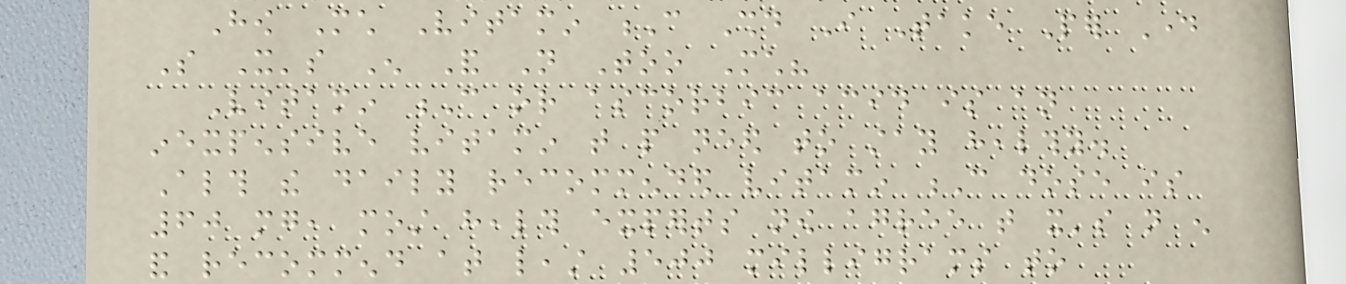How Much Vitamin C Should I Take Per Day
So It's Enough And Not Too Much?
Vitamin C or ascorbic acid is an
inexpensive vitamin that people need to stay healthy.
Although the daily recommended vitamin C dose is
60 mg, most health experts now agree that it's not enough
and recommend at least 500 milligrams to
